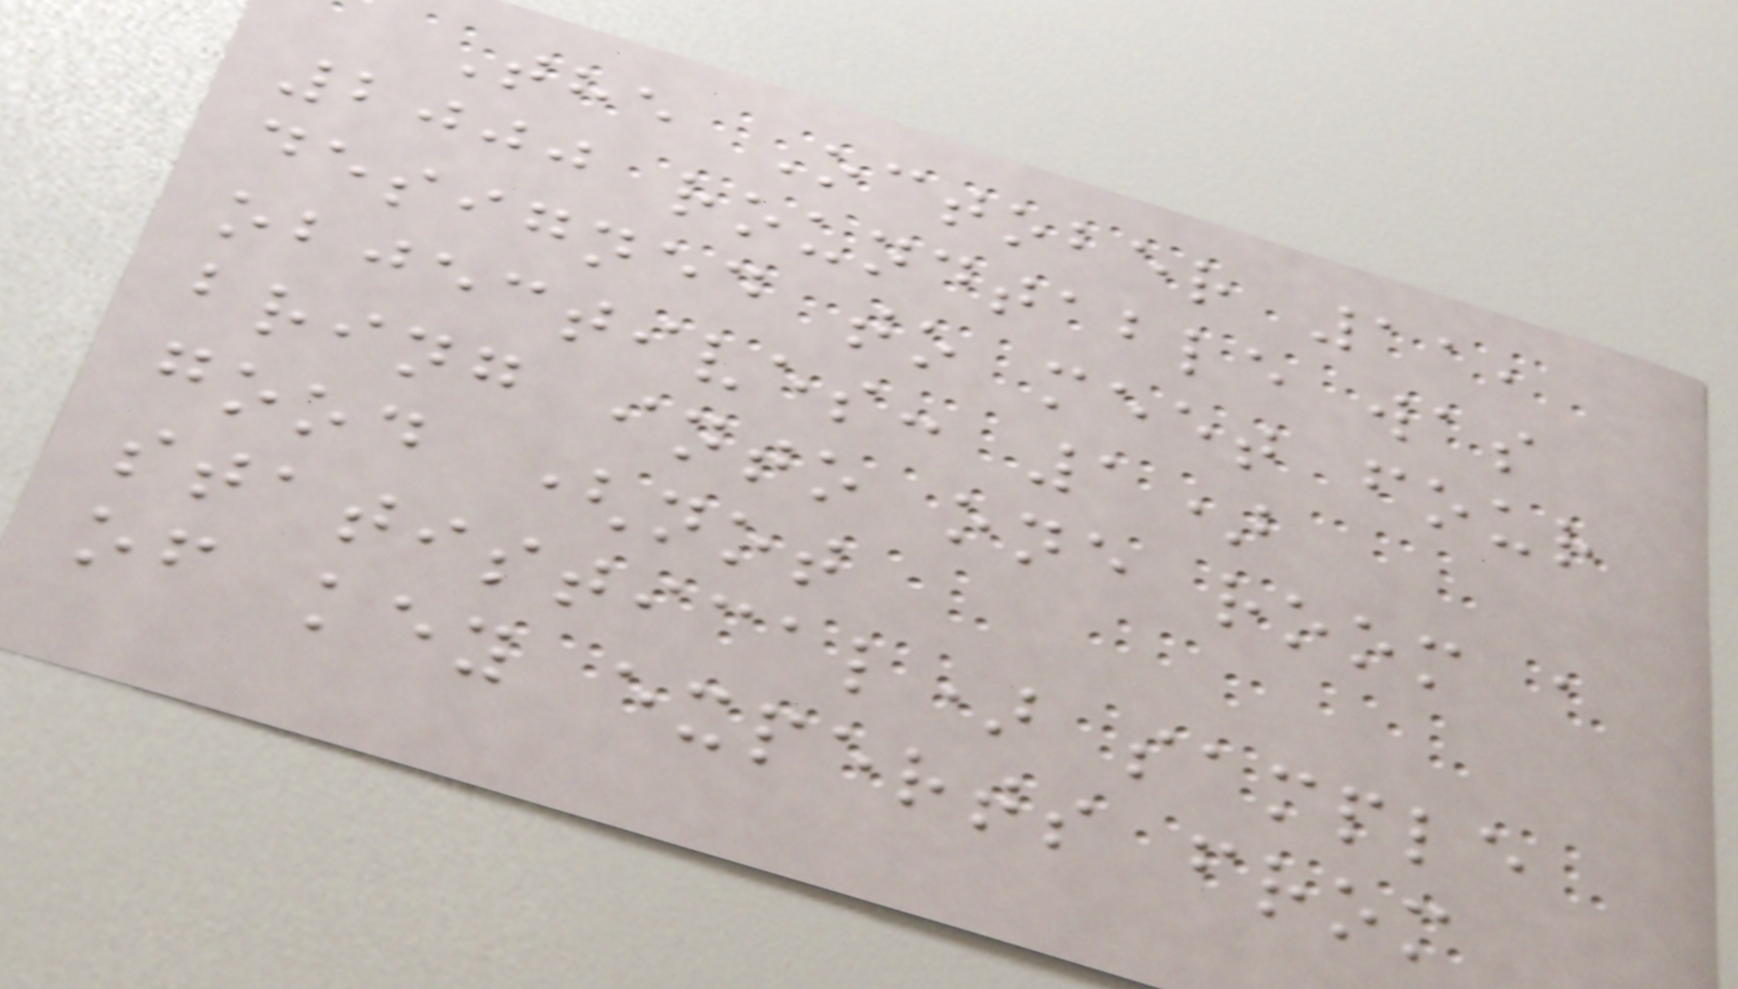The October 11,
2000 roundtable was
designed to meet four
objectives: 1)
bring into one room a
good (not
statistical) sample
of key experts from
